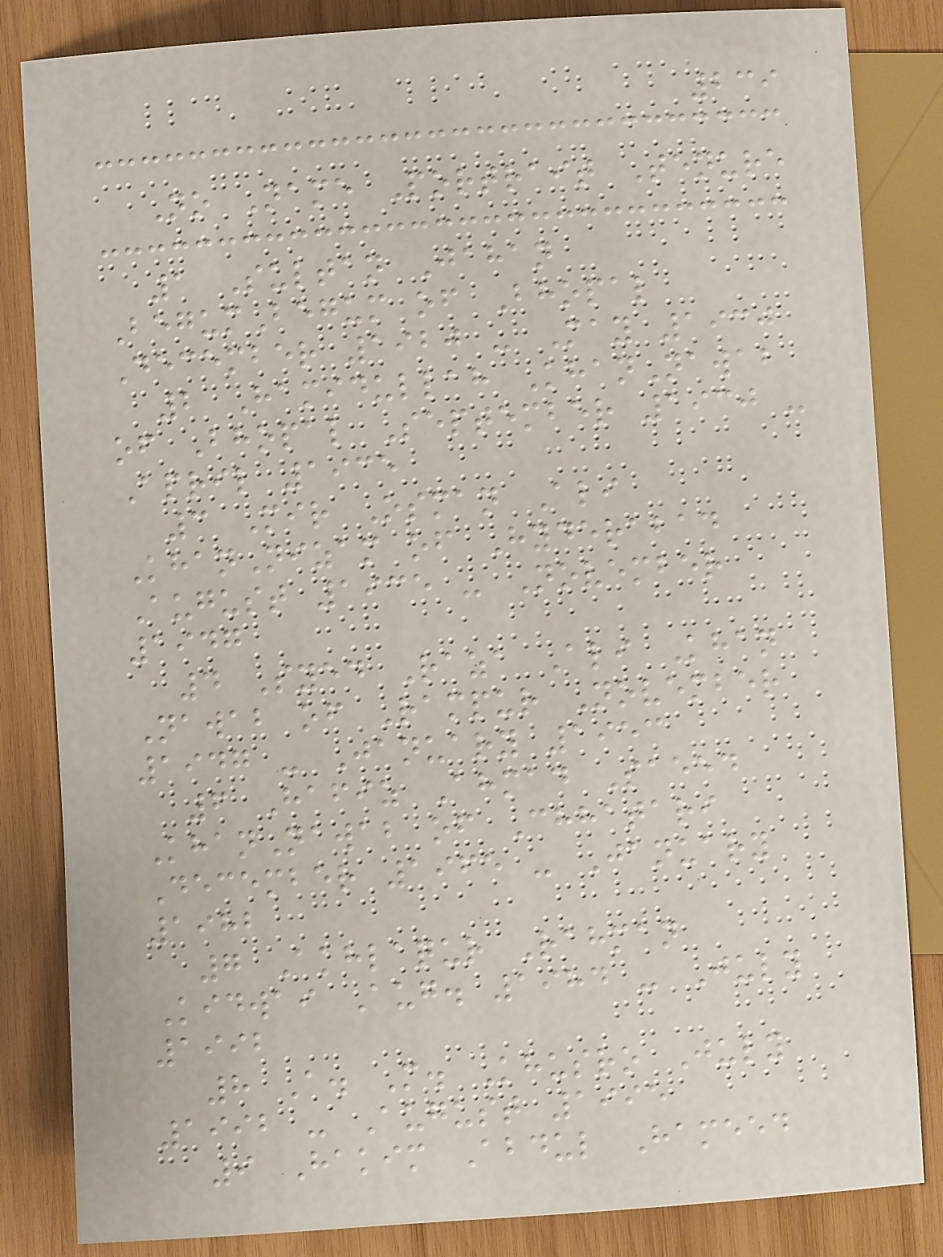239
No Name Portrait Tenure
1 Sultan Jahan
BegumBegum of Bhopal
December 1920 - May 1930
2 Hamidullah KhanNawab
of Bhopal September 1930 -
April 1935
3 Mir Osman Ali
KhanNizam of Hyderabad
August 1935 - November
1947
4 Syed Raza Ali Khan
Nawab of Rampur November
1947 - January 1953
6 Hafiz Ahmad Saeed
KhanNawab of Chhatari
December 1965 - January
1982
7 Akhlaqur Rahman
Kidwai Aug. 1984 - July
1992
8 A. M. Khusro July
1992 - August 1995
9 Hakim Abdul Hameed
